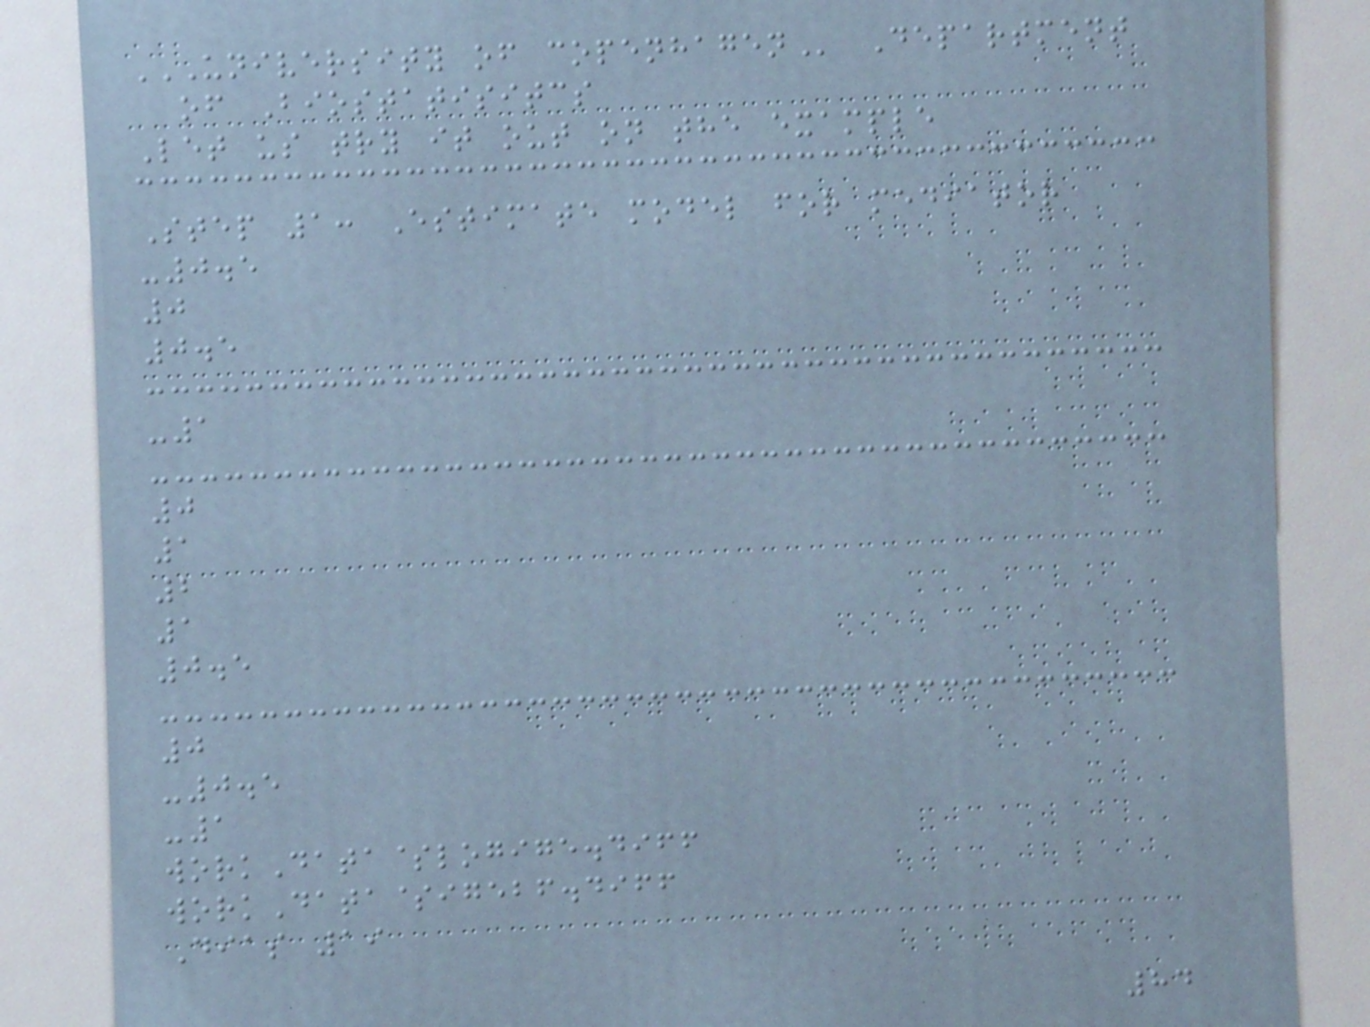UNIVERSITY OF COPENHAGEN Department
of Biostatisitcs
Let us try it out on the example
Step 1: Estimate model for mediator
-0.5
0
0.5
-1
0
1
2
1
0.5
0
-0.5
-1
workData$logige.diff
workData$igebf.diff
Dias 19
84
